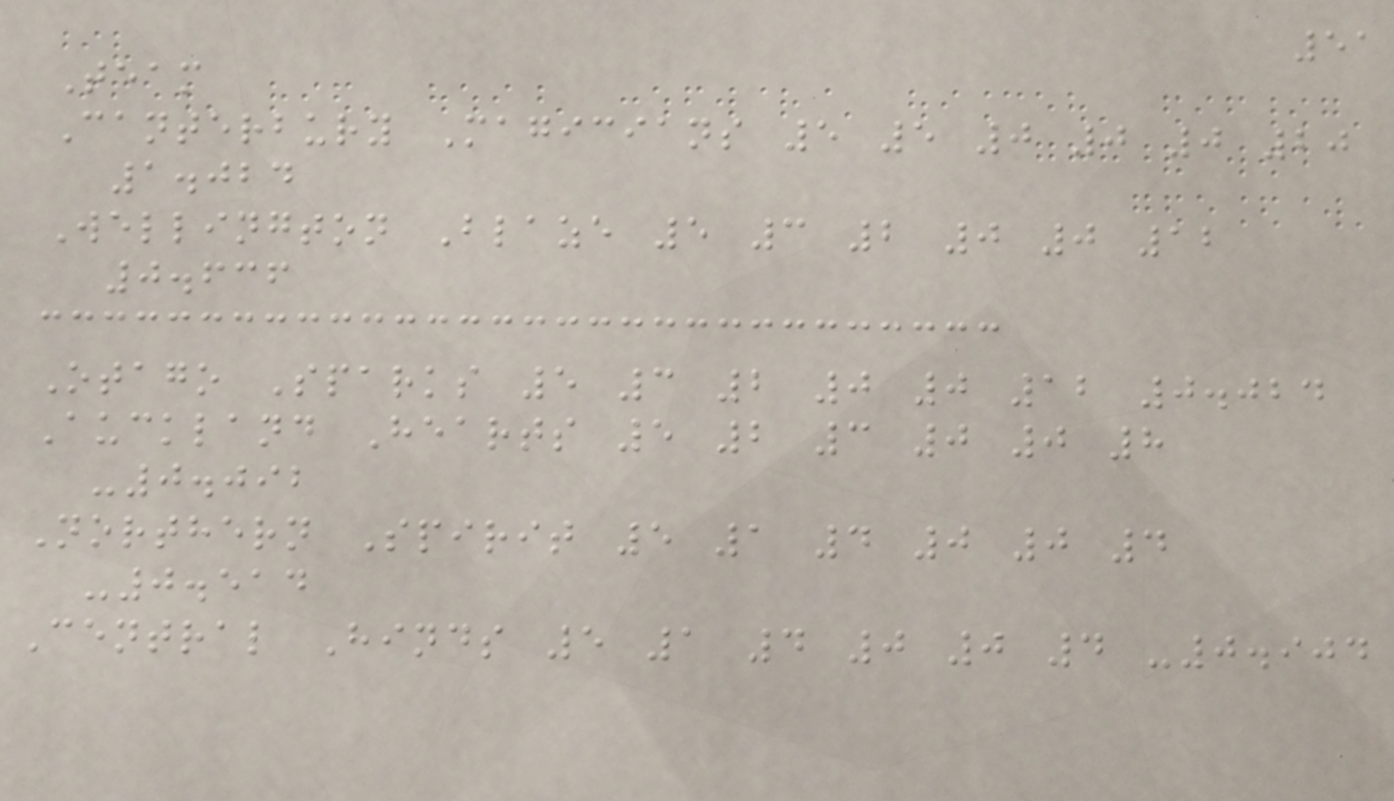51
Team
Canterbury Magicians 5 5 0 0 0 20
1.024
Wellington Blaze 5 3 2 0 0 12
0.636
Otago Sparks 5 3 2 0 0 12 0.024
Auckland Hearts 5 2 3 0 0 8
-0.092
Northern Spirit 5 1 4 0 0 4
-0.514
Central Hinds 5 1 4 0 0 4 -0.904
